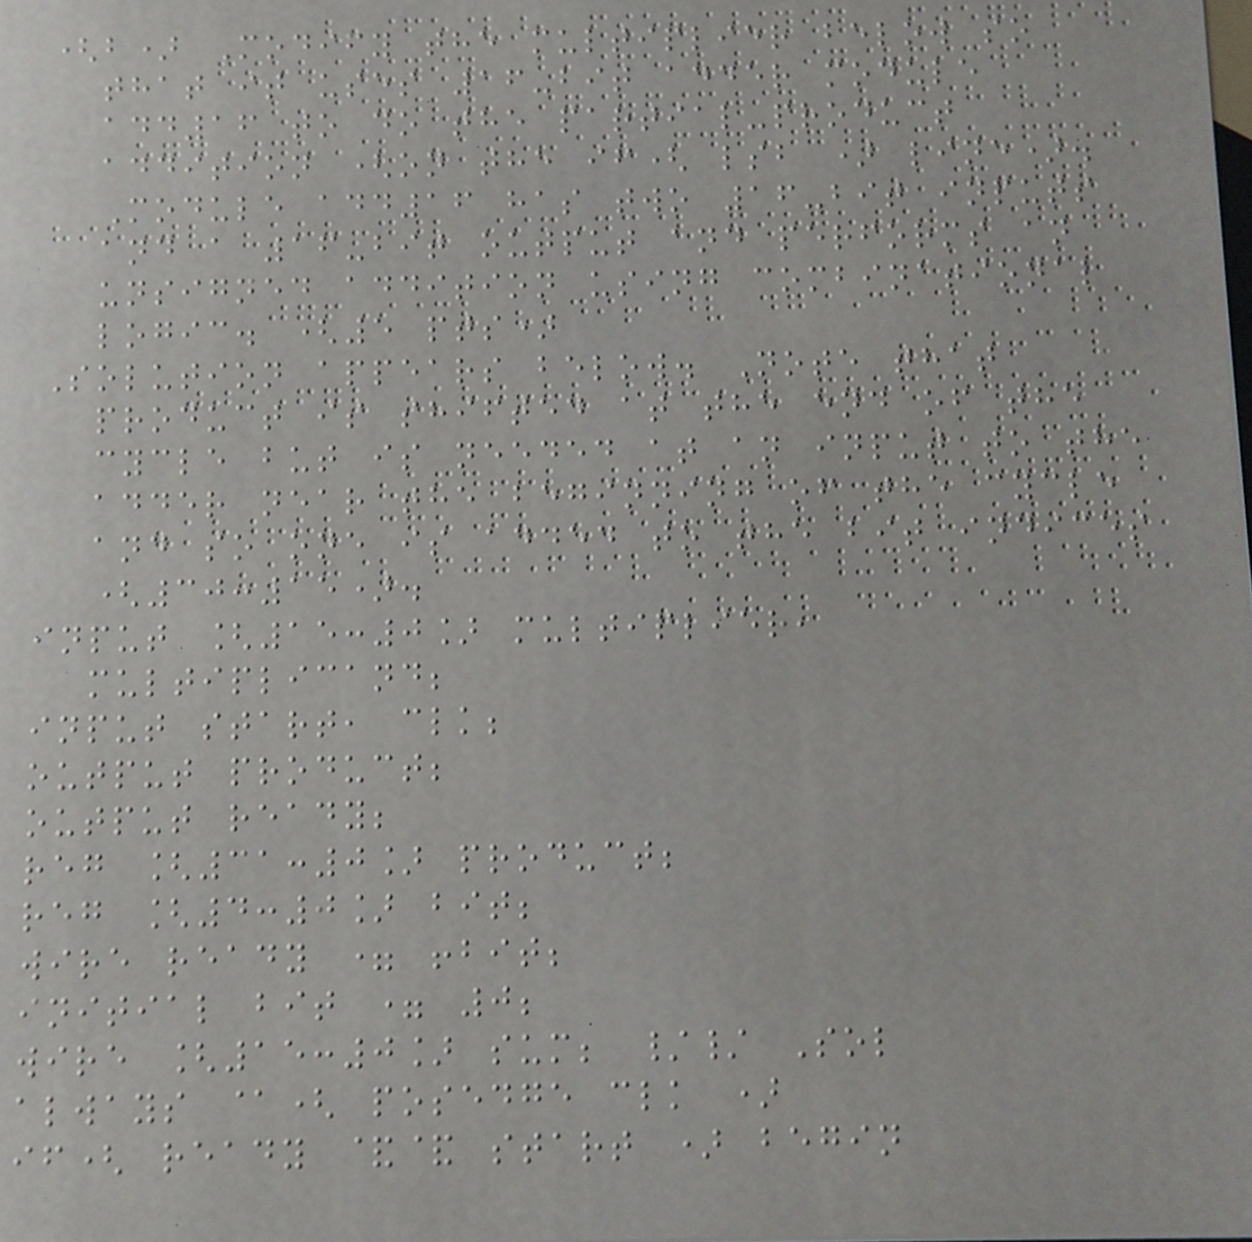(b) Modify the multiplier below so
that it uses 16-bit adder module
add16 to do the partial-product
addition (on the if( lsb ) line).
Module add16 has two 16-bit inputs
and a 16-bit output and performs an
unsigned addition using combinational
logic. (5 pts)
Solution appears below. Note that
product is shifted at the end of the
cycle but is needed at an input to the
adder near the beginning of the cycle
and so one is added to the bit indices
(30:15).
input [15:0] multiplier,
multiplicand;
input start, clk;
output product;
output ready;
reg [31:0] product;
reg [4:0] bit;
wire ready = !bit;
initial bit = 0;
wire [15:0] sum; // Sol
always @( posedge clk )
if( ready && start ) begin
